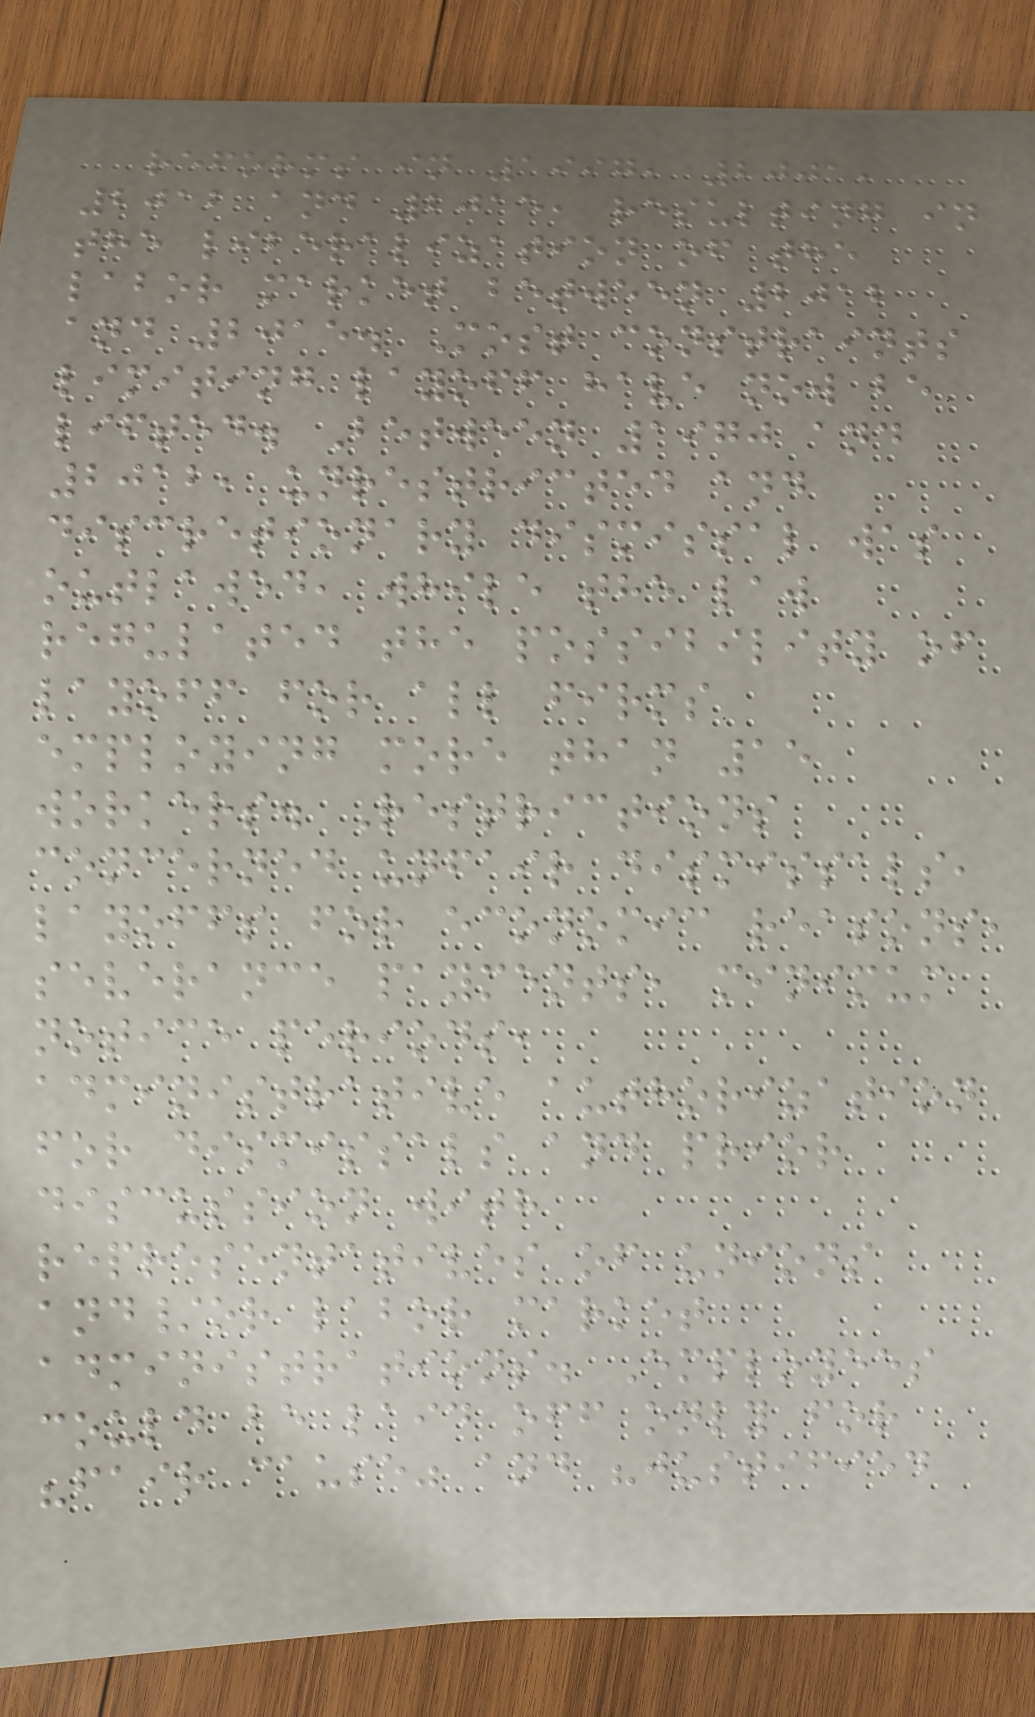reforms in 1997, 2001,
2012 and 2015, resulting in
the liberalization of the
labor market between 2012
and 2015. Most constraints
limiting layoff have now be
lifted. Between 1970 and
2012, unrestricted and
discretionary dismissal was
outlawed, while the law
regulated the possibility of
layoff for all firms
employing more than 15
workers. Restrictions
concerned unfair dismissals,
layoffs for economic reasons,
severance payments, minimum
notice periods,
administrative authorization
for dismissals and prior
discussion with
representatives of unions
and/or labor market
administrations. Employees
could be laid off only for
"fair cause" and "justified
